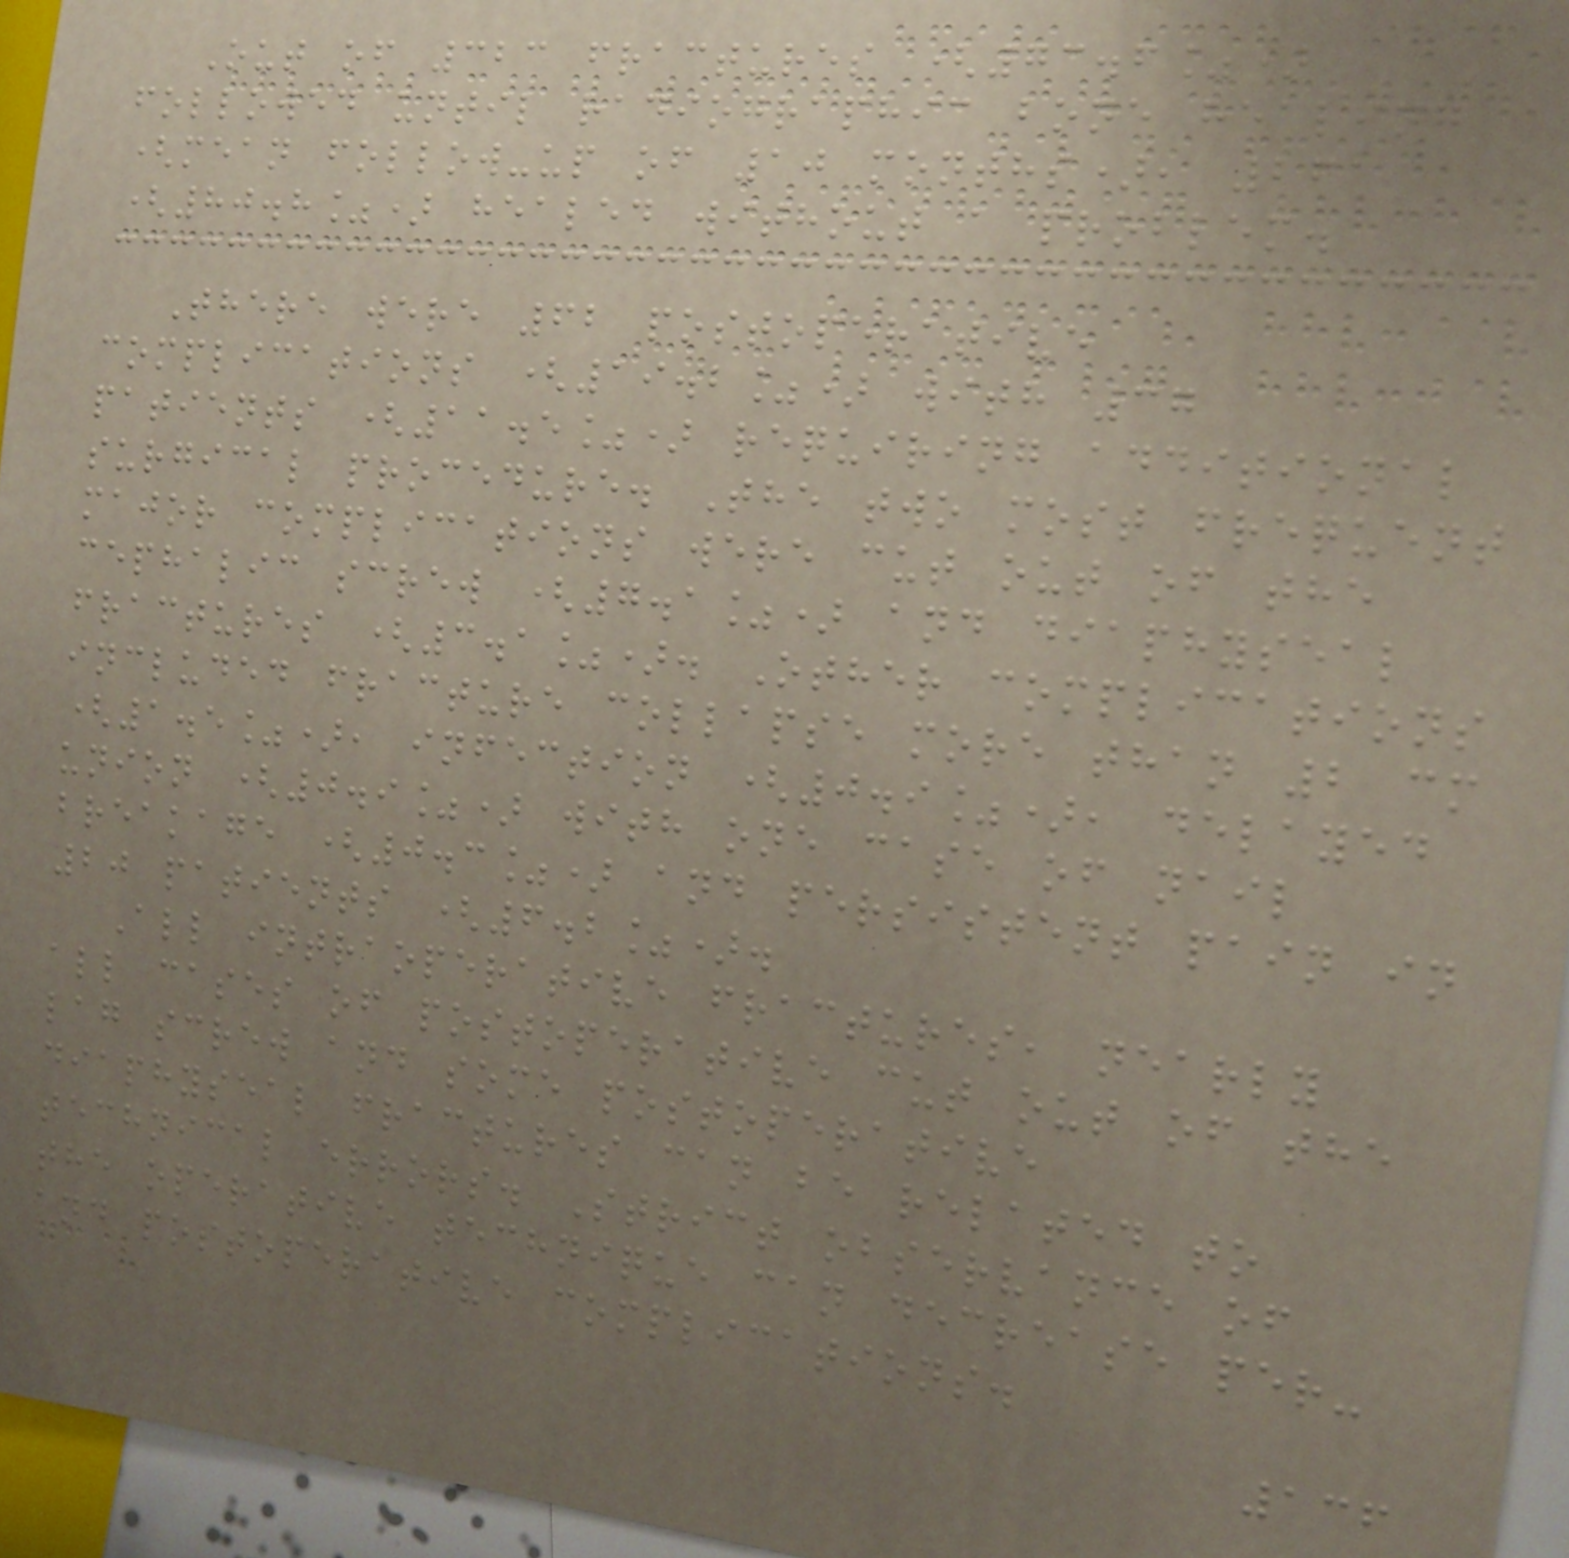Out of 323 fractures (73.6%)
followed until radiographic bone healing
(mean follow-up of 10 months), 261
(80.8%) healed without a problem.
There were 62 postoperative
complications (19.2%) with 37
patients (11.5%) requiring additional
surgical procedure. The two most frequent
major complications were cut out of the
cephalic screw (7.1%) and diaphyseal
fractures (3.1%). Other complications
included fracture collapse more than 2 cm
(1.5%), infection (0.9%), delayed
union (0.9%) with one case of nail
breakage (0.3%) and persistent pain in
20 patients (6.2%).
All intraoperative fractures, nearly
all cases of postoperative cut out of the
lag screw and some postoperative
diaphyseal fractures can be related to
technical errors. Strict observance of
the operative technique can decrease per-
and postoperative complications.
136
